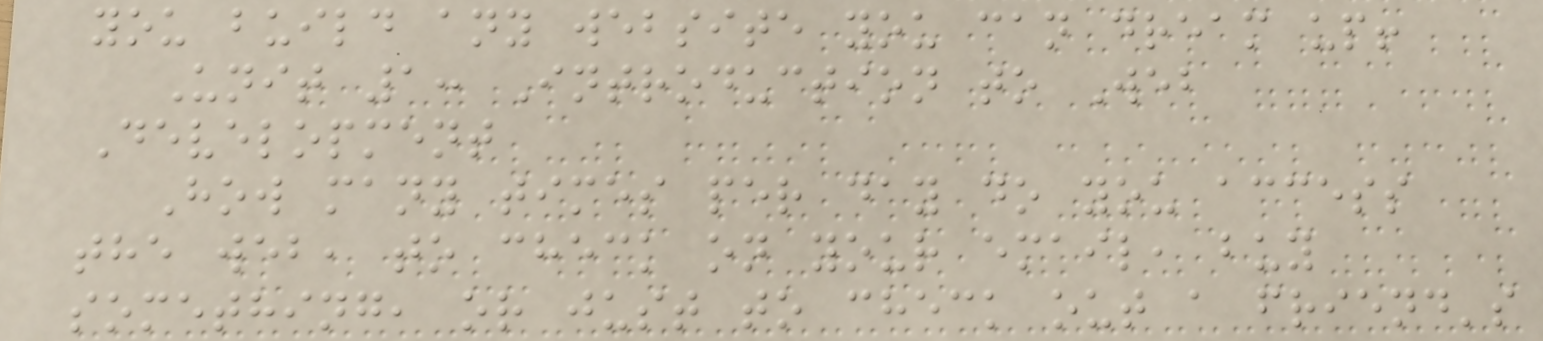you build any website you can dream up!
Unit 1: Introduction to Web
Development
How many times per day do you access
the web, to check on your email, buy
something, or just to check out a friend's
